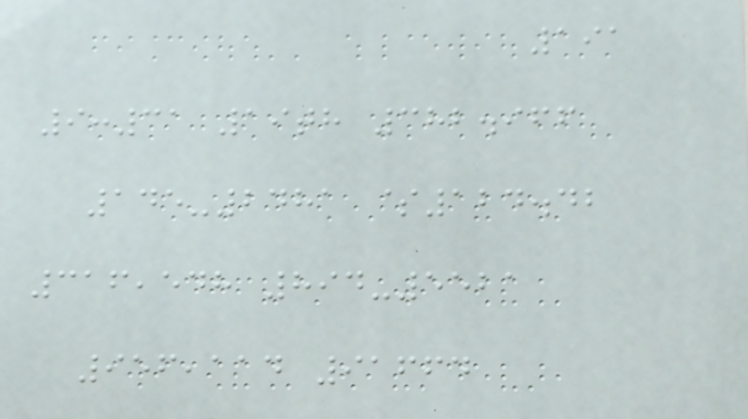191
9:31 19th 382.966
145-2481 $124.42
316,548 894-5521
956,114 91664
